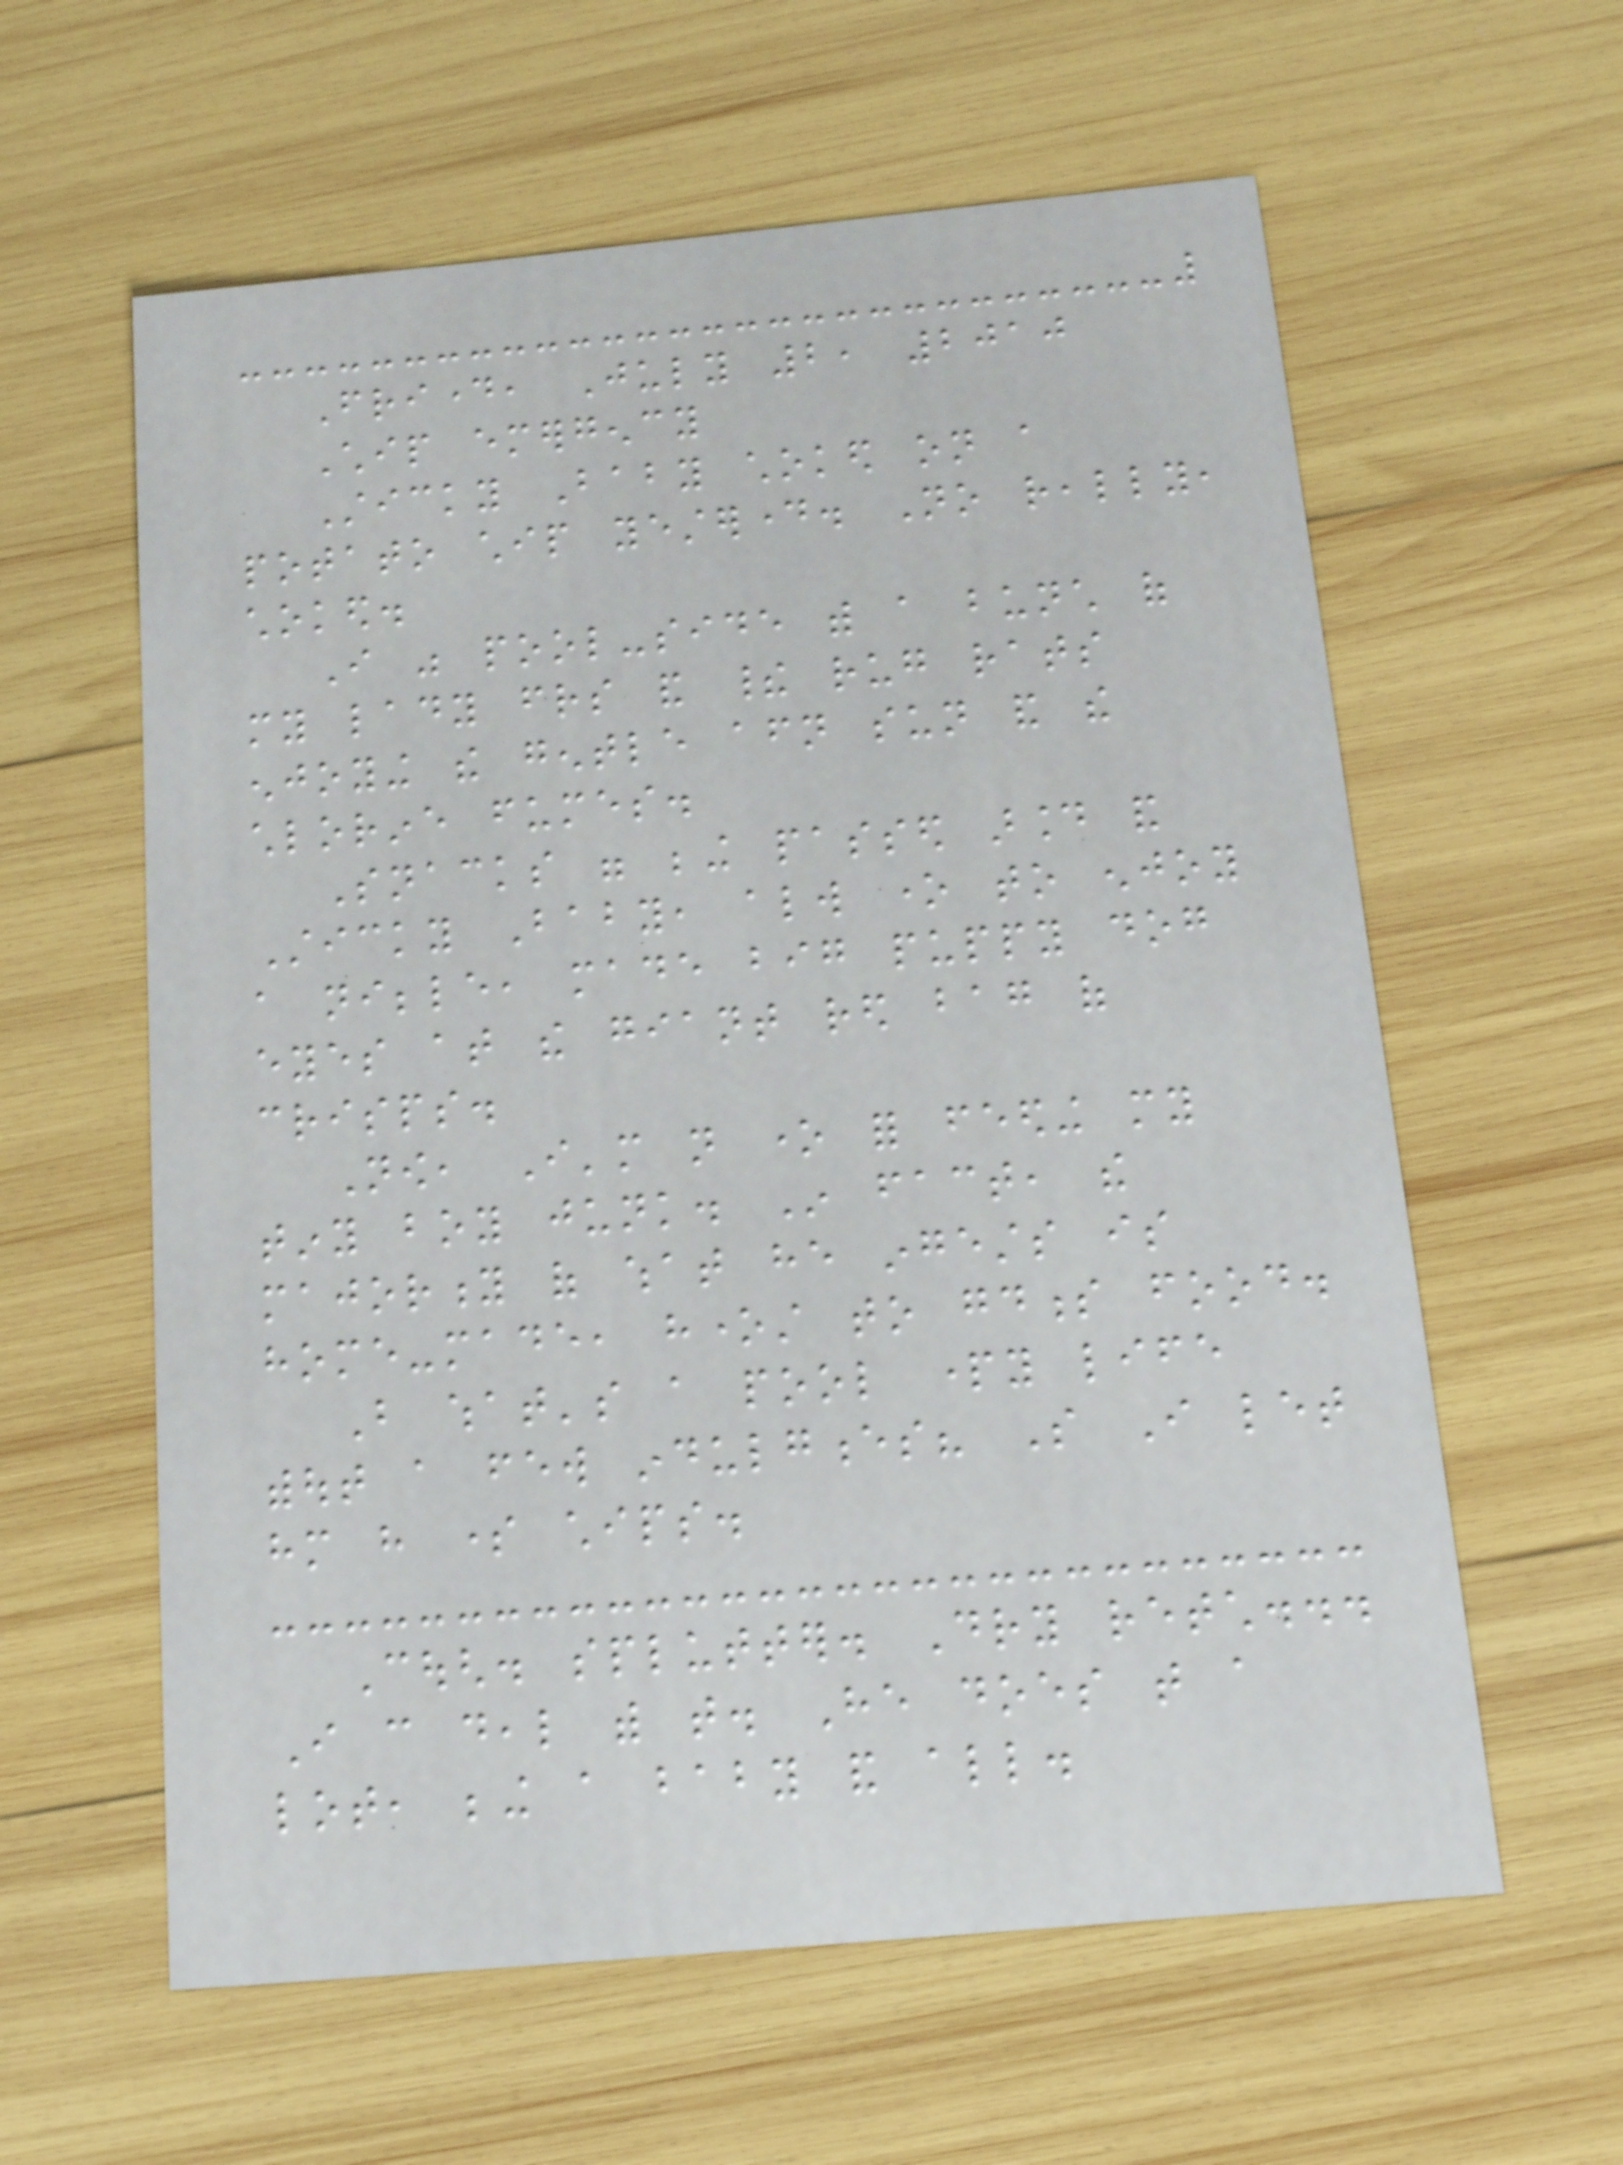Friday, July 2, 2010
Chip emergency
Sticky Baby choked on a
potato chip yesterday. No really,
choked.
I was pool-side with a bunch of
my lady friends and their rug rats
enjoying the gentle afternoon sun and the
chlorine fumes.
Snacks were being passed around and
Sticky Baby, always one to enjoy
a nibble, made big puppy dog
eyes at the giant red bag of
crisps.
Now, I'm not one for feeding my
tiny boy junk. In fact, the
majority of what he ingests is
home-made, honest to goodness food.
But what's a pool party life
without a few indulgences? So I let
him have some chips.
Cough. splutter. Dry retch...
I can deal with that. He does that a
lot, being a baby and all.
